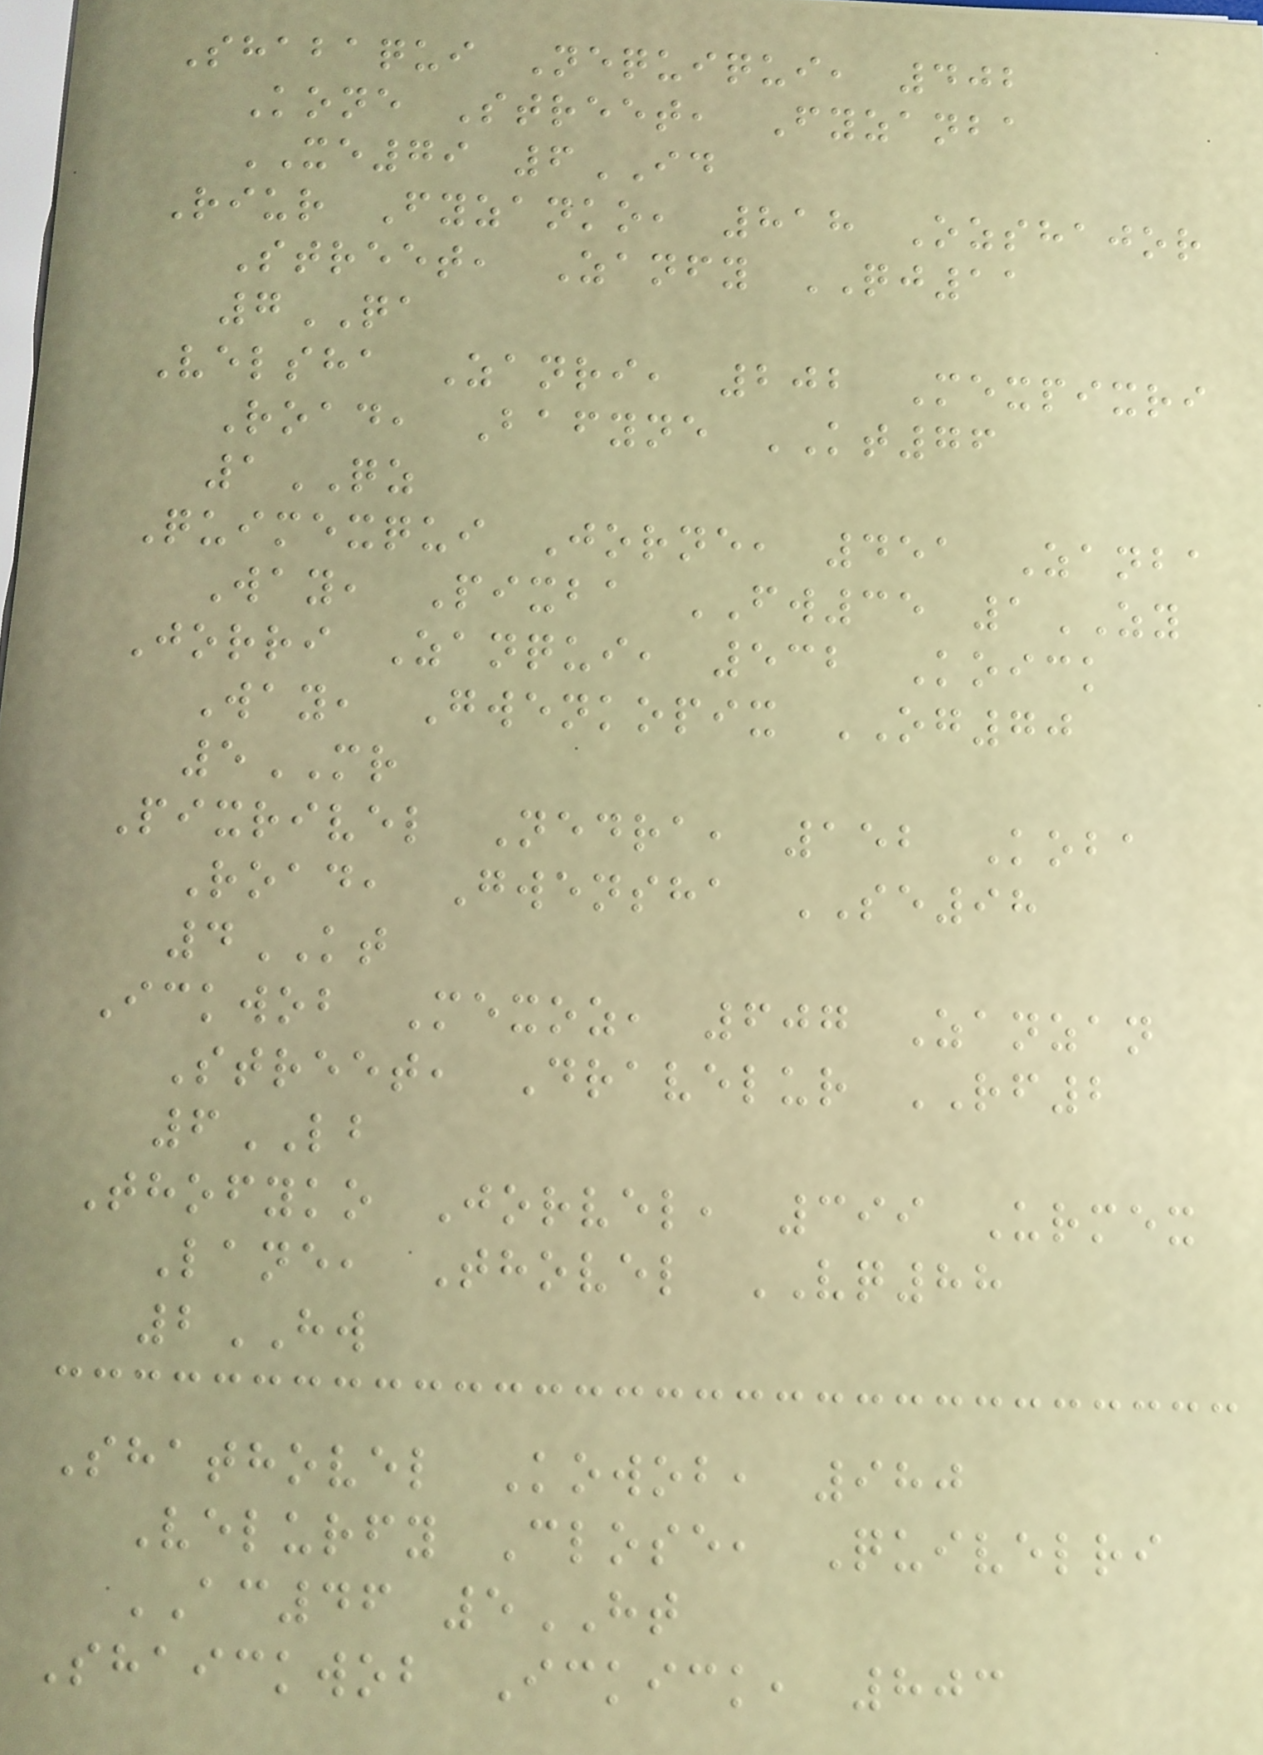Shabaqui Nequiqui, 402
Kone Street, Fyzanba
XE79 6ID
Riur Fyzanko, 818 Ozshajor
Street, Zanfy QJ11
7QA
Velsha Zanri, 202 Mexpixri
Road, Bafyne KT76
1QZ
Quimexqui Jorne, 451 Zanba
Way, Pixba FW35 1ZY
Jorri Zanqui, 532 Koick
Way, Gwenkopix OG70
5MR
Pixrivel Nedra, 152 Koba
Road, Gwensha SE98
4KT
Ickwob Mexoz, 607 Zanzan
Street, Dravelur RF2
6LB
Thofyko Jorvel, 399 Urmex
Lane, Thovel VQ88
2HW
Shathovel Kowob, 980
Velurfy Close, Quivelri
AC46 5HT
Shaickwob Ickick, 803
